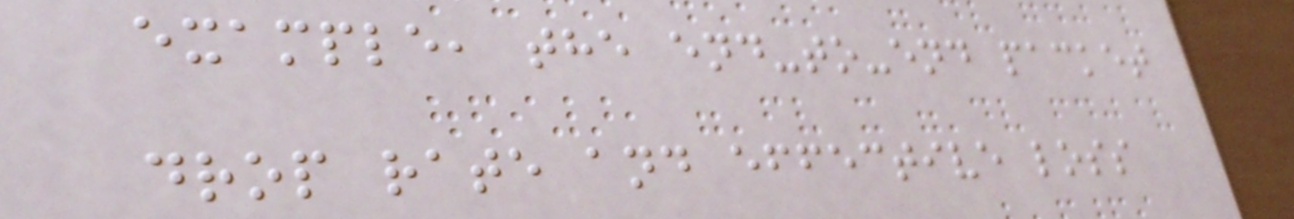example, the end-to-end packet
drop rate and effective loss
